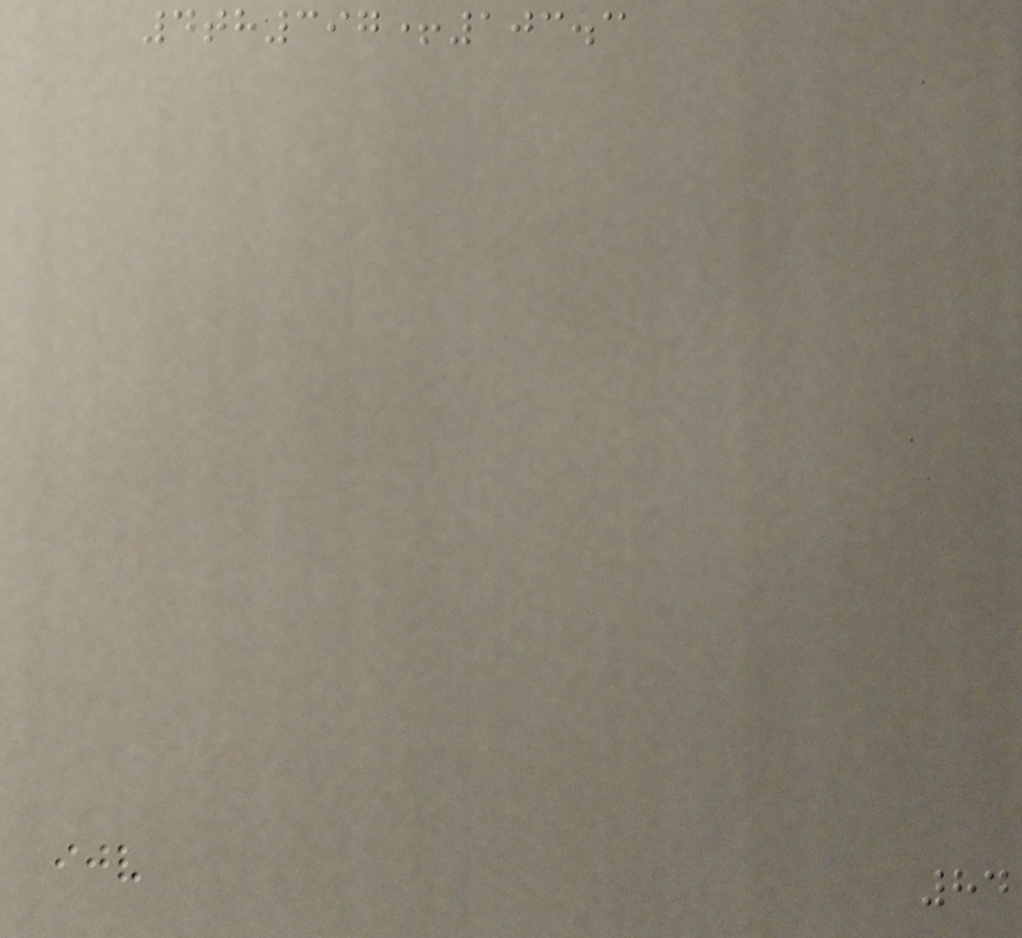4th397+103.3
84
